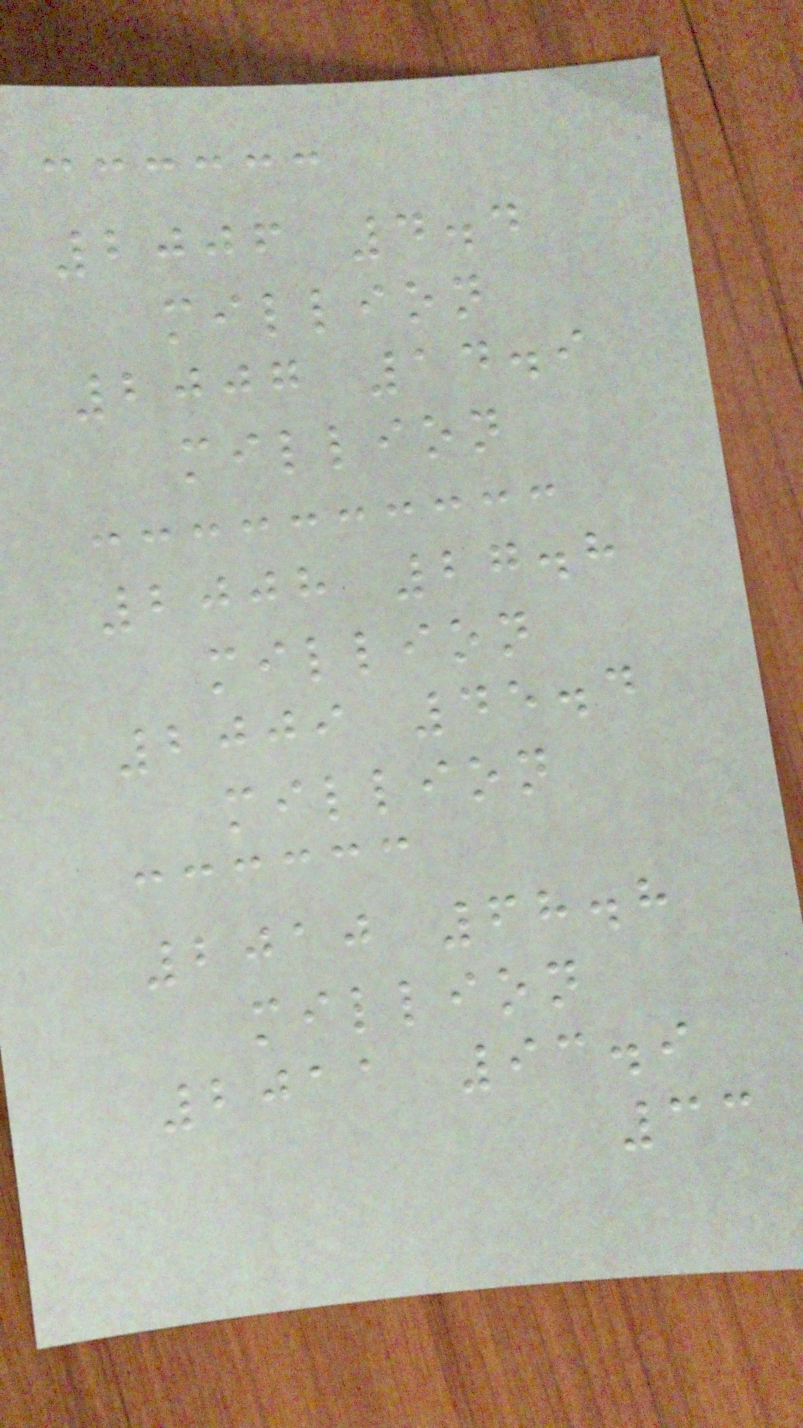2006 4.4
million
2007 14.9
million
2008 27.8
million
2009 45.4
million
2010 68.8
million
2011 93.9
33
